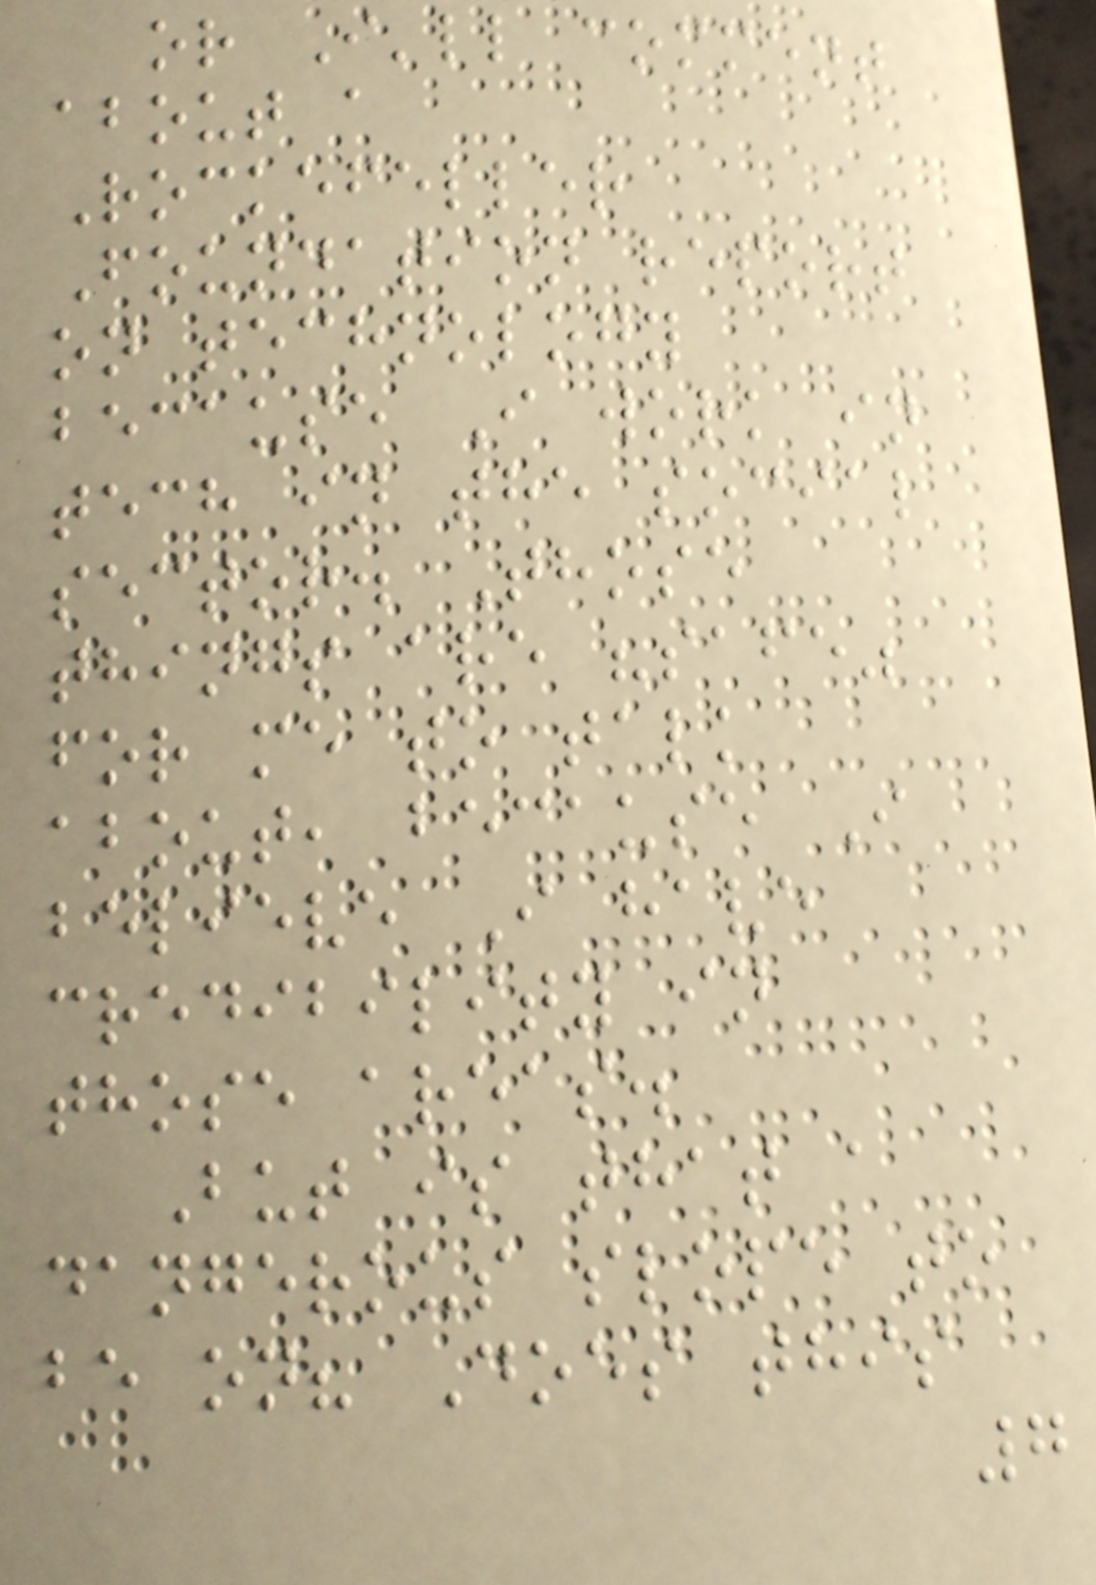or I'll comment
about a
Rockefeller
Foundation report
on technology
because I work in
tech in the social
sector. Those
things are "safe"
for me to talk
about, because I
believe I have
credibility in
those areas.
But is that a
dangerous slope to
be on? Does this
7
